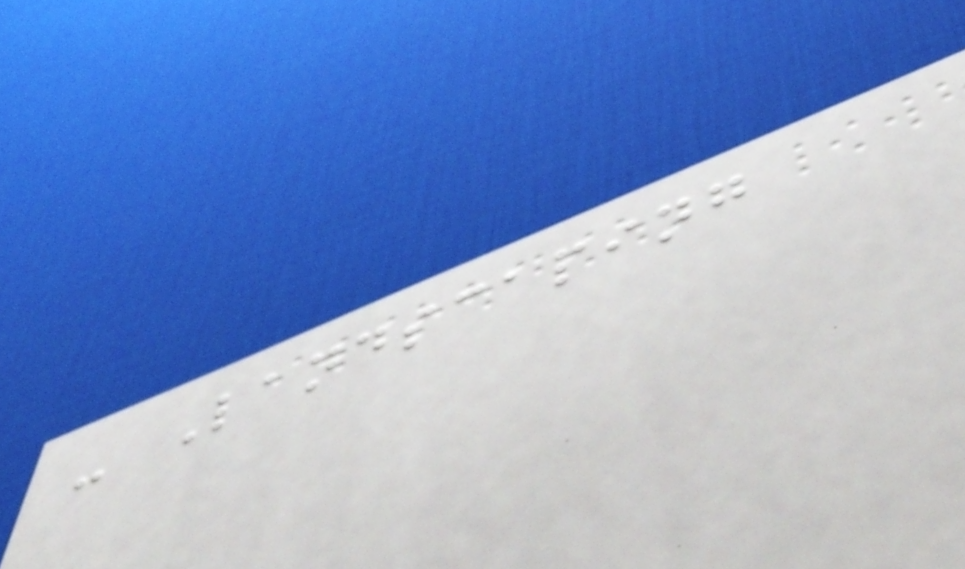- Landscaping
